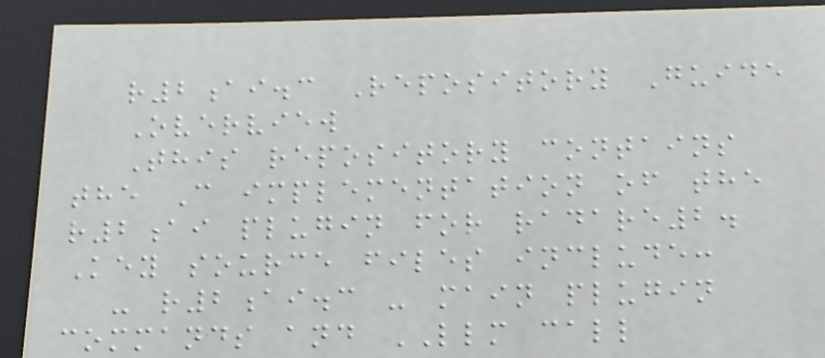r2ai.c Repository Guide
Overview
This repository contains
the C implementation of the
r2ai plugin for radare2.
Key source files include:
- r2ai.c - main plugin
commands and LLM call
